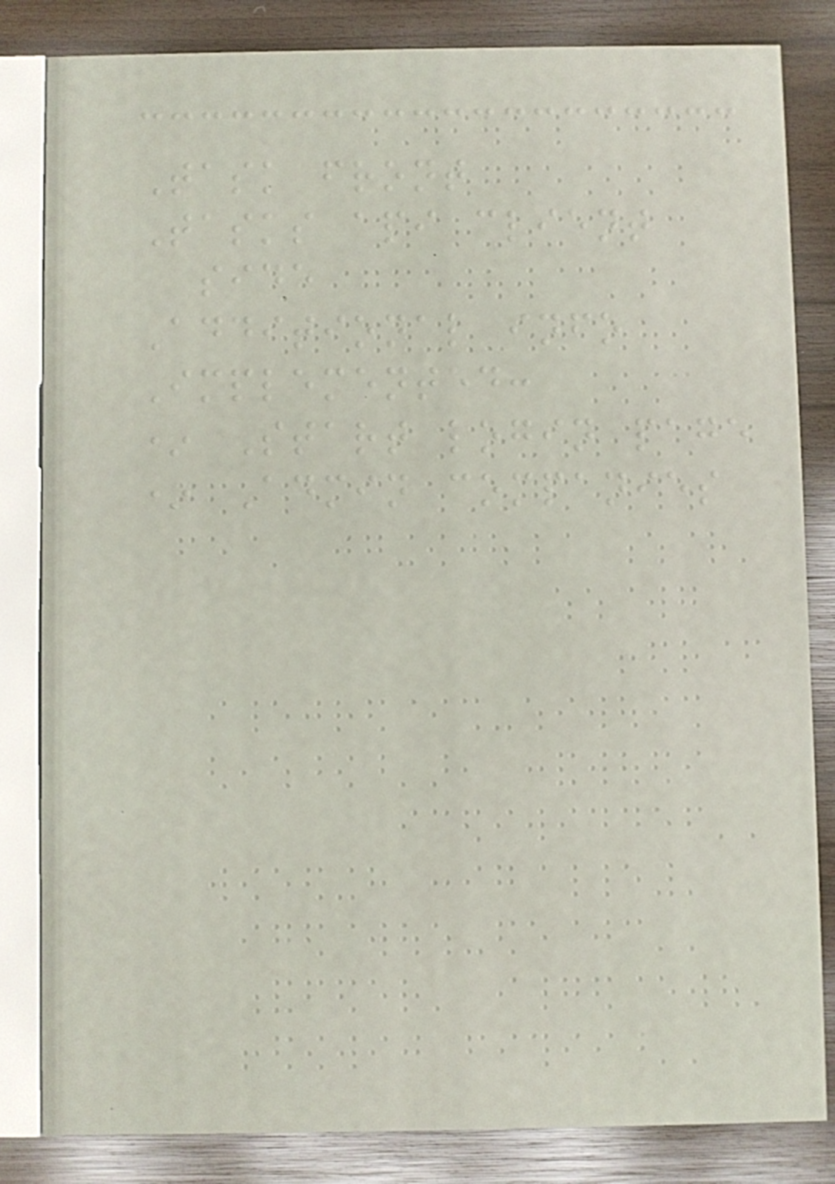Task front
Tasks api client
side
Additional info
Implemented:
* Start login page
* Admin companies
